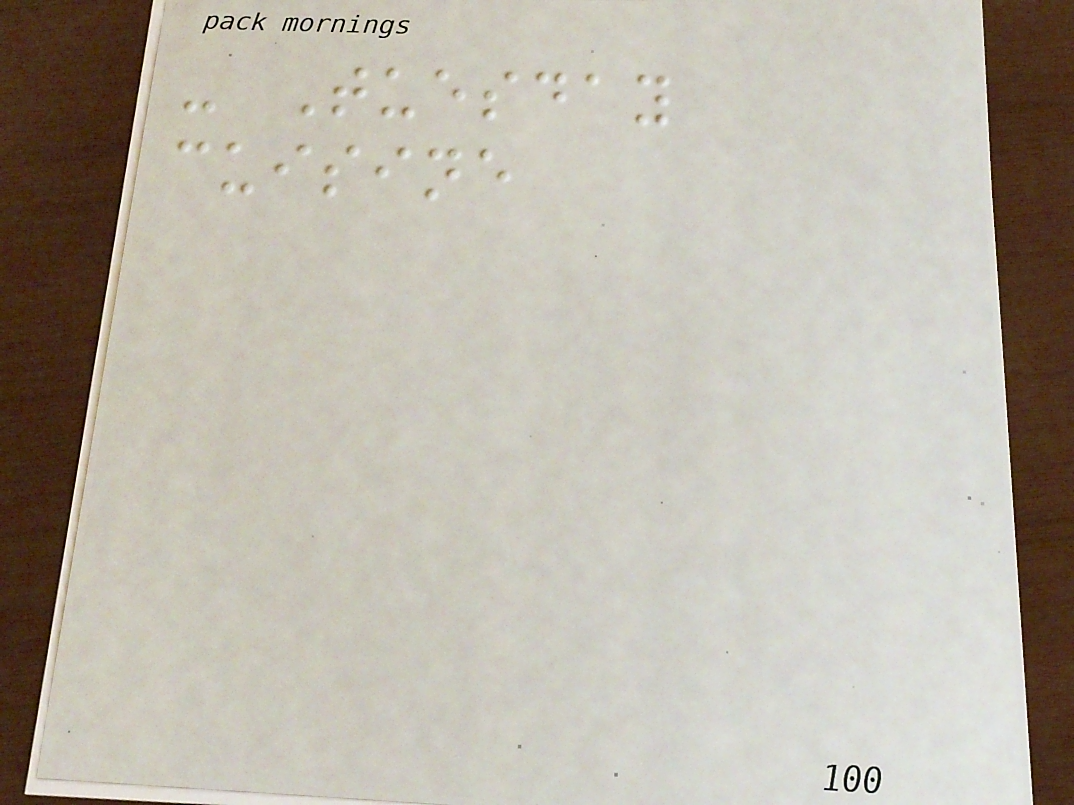- Tuesday
cuisine
